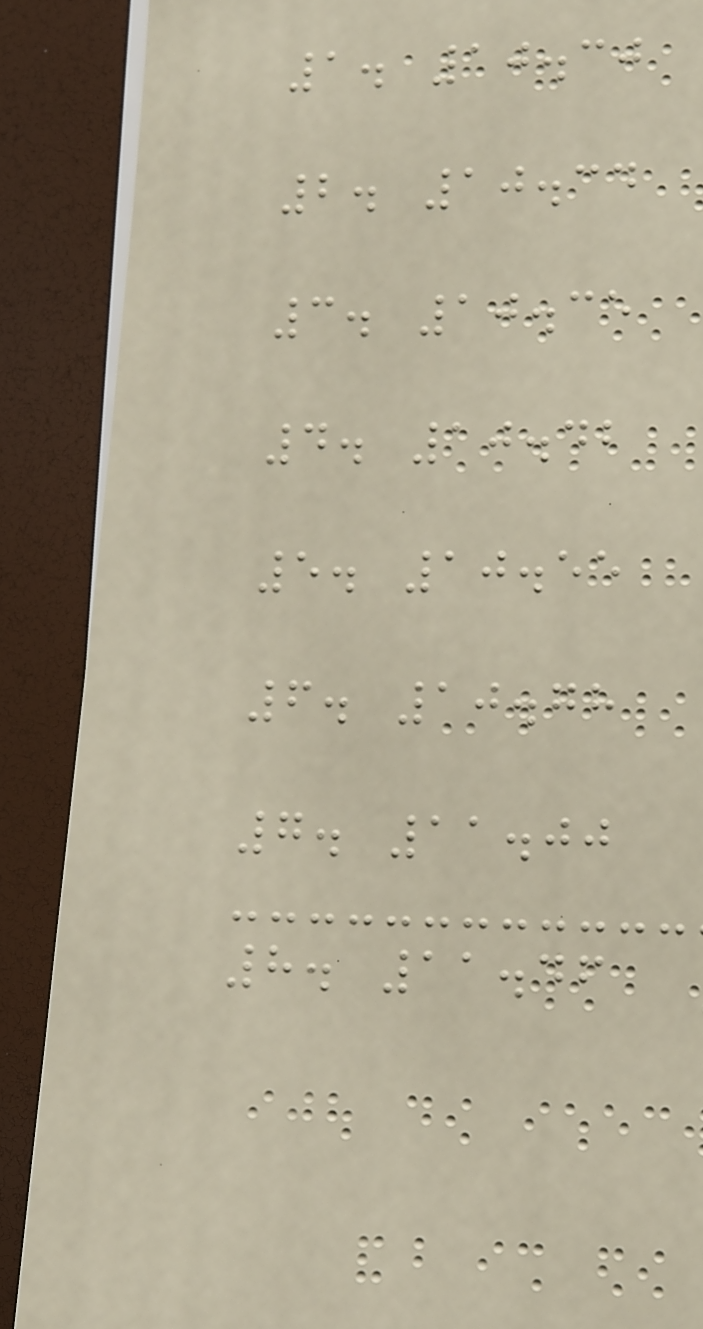1. 10.30
2. 10.34
3. 10.35
4. 10.42
5. 10.55
6. 10.78
7. 11.00
8. 11.46
